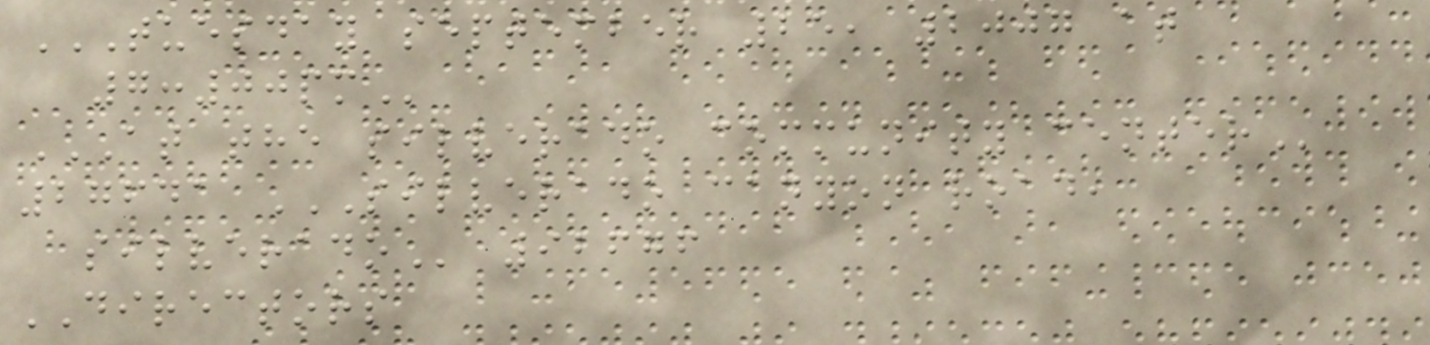TUESDAY SEPTEMBER 25, 2007 AT
7:00PM
AT THE SILVERADO COMMUNITY CENTER
27641 SILVERADO CANYON ROAD,
SILVERADO 92676
DIRECTORS
